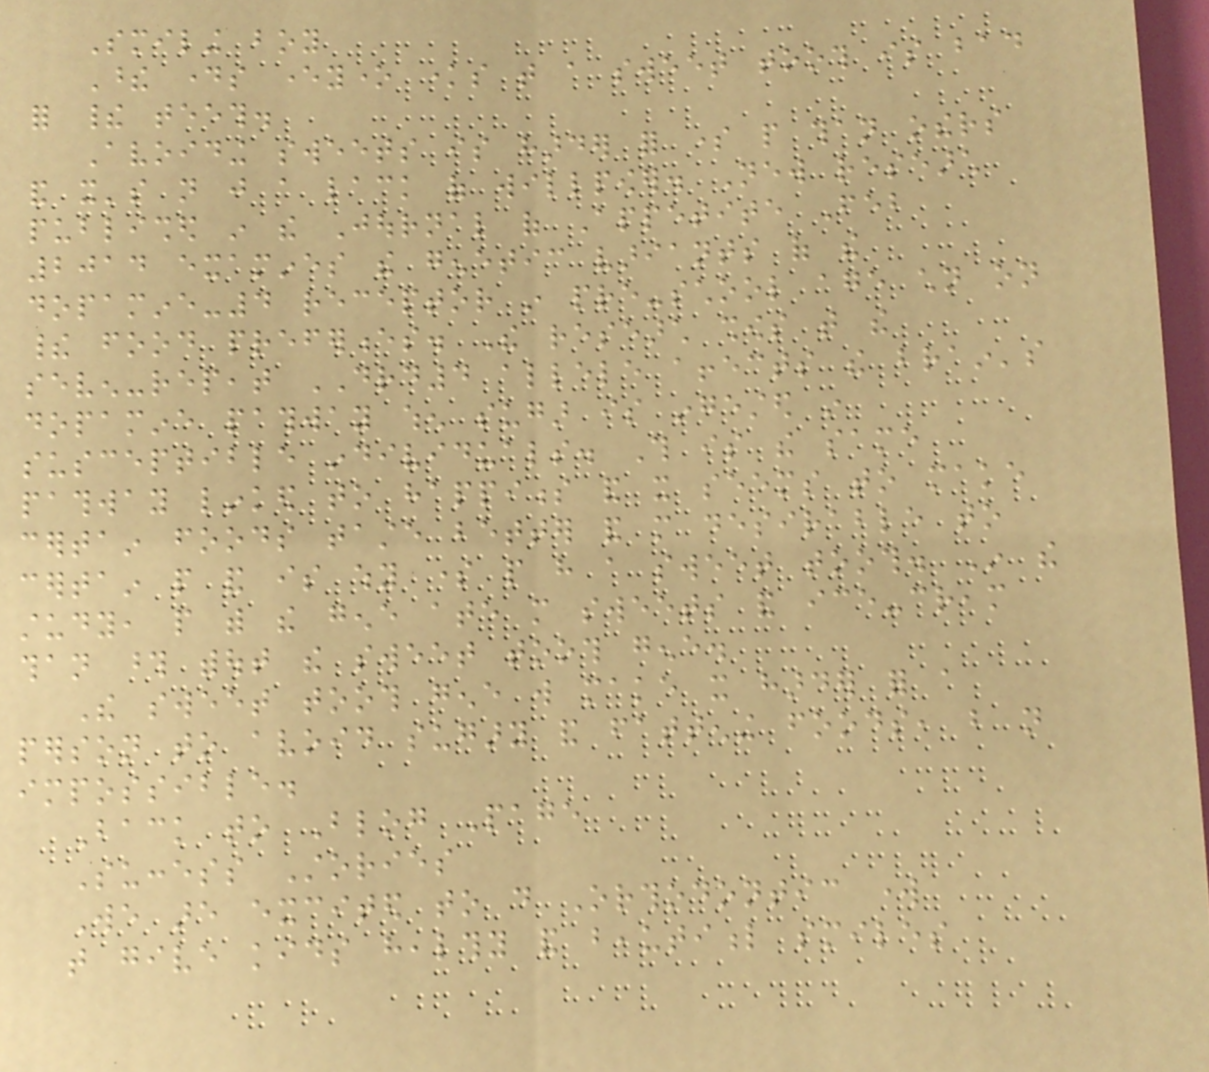Smiling boy
These days everyone knows that a sweet tooth is bad
for their teeth.
Avoiding sweets is harder for some people than others
and it's not just a lack of willpower. New research
published in the Journal of Appetite Feb
2014 examines the genetic variants of the
dopamine-4 receptor in pre-school age children on
their food preferences. The research shows that the
seven-repeat DRD4 allele affects the brain's
dopamine pathway when sugar is ingested in
susceptible individuals. This is the same
pathway linked to happiness and it seems to make
certain foods taste better and more desirable to
certain people and is why some people have a sweet tooth. In the
study, people with the gene ate more sweets and ice-cream
than those without the sweet tooth gene.
The sweet tooth gene will make it harder for a
person to avoid sugary and fattening foods, but not
impossible.
Back to Blog Page
Success Stories
We are excited to do Orthodontic work
that give kids healthy and beautiful smiles
